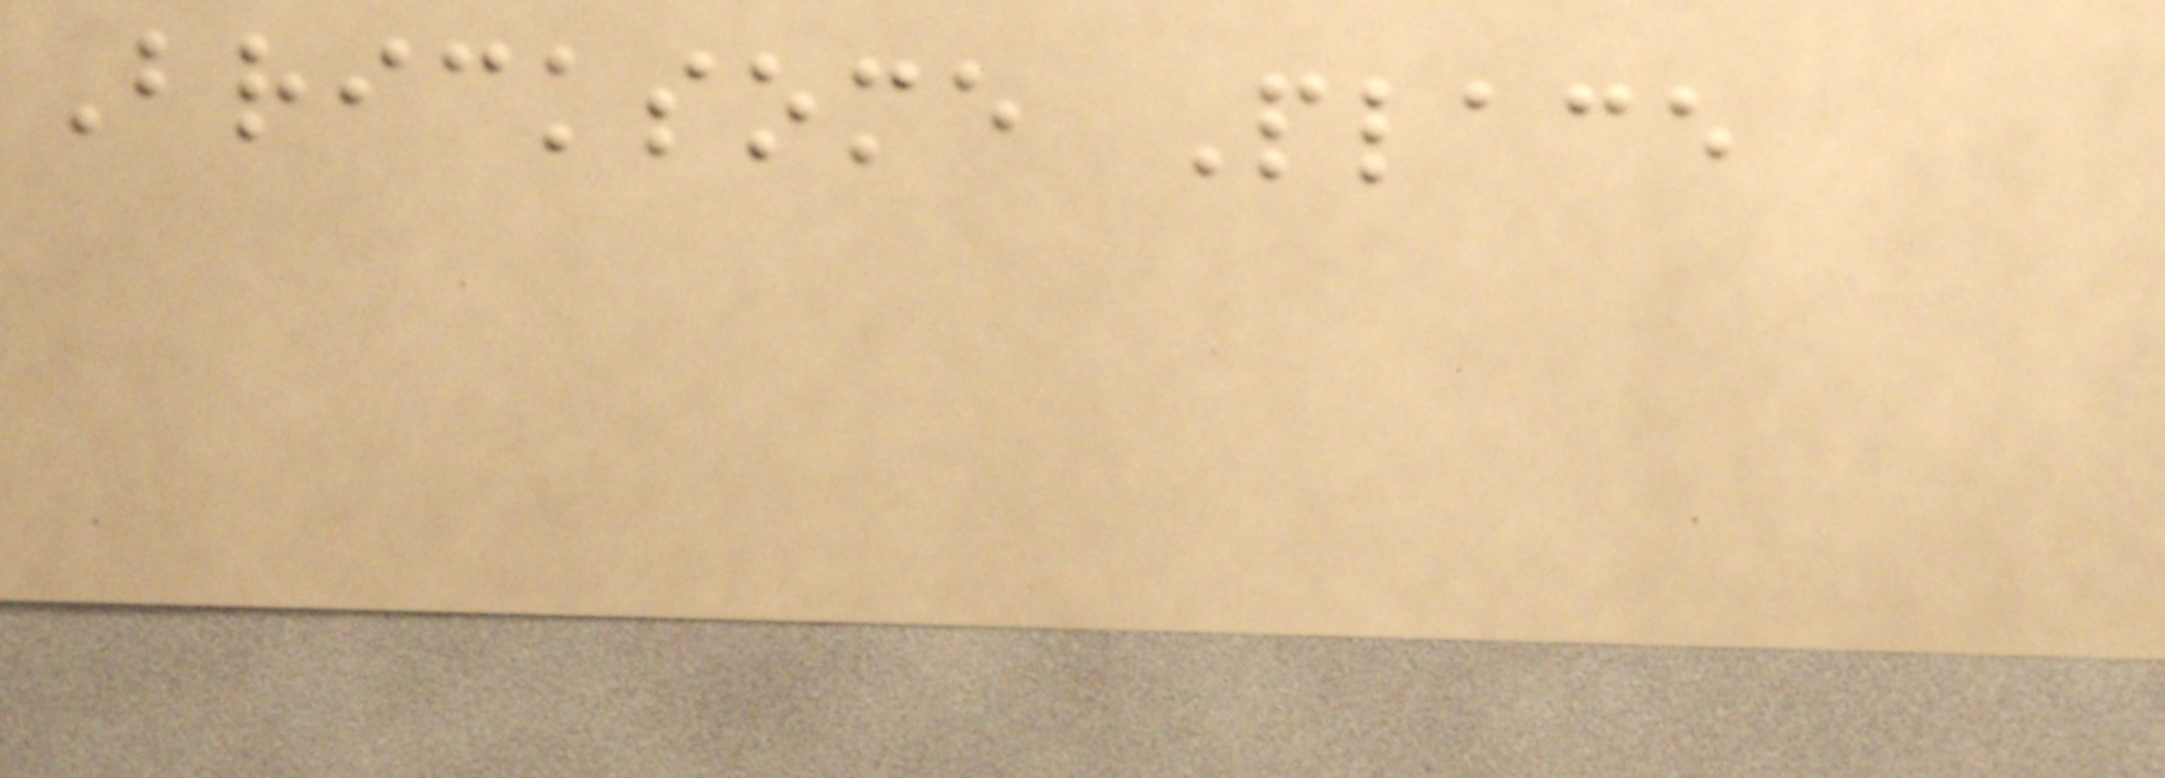Bricksome Place
